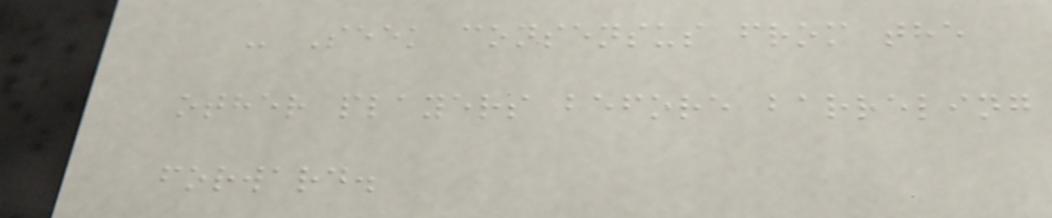- Seek consensus from the
other players before barreling
forward.
